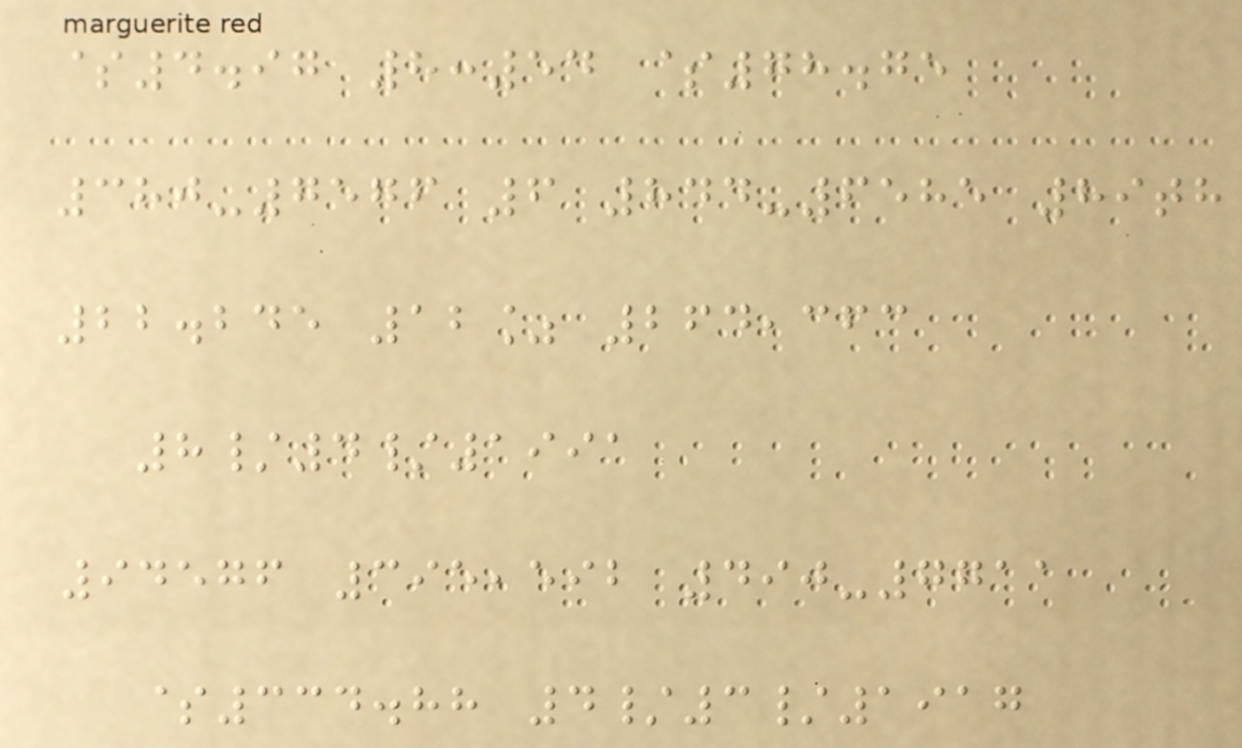$4.97 8:54 $78.75
380-7576 6 844-6585 89th
22.245 12% 264,363
8/4/1991
94576 395,592 490-7711
$334.88 4/3/1917
